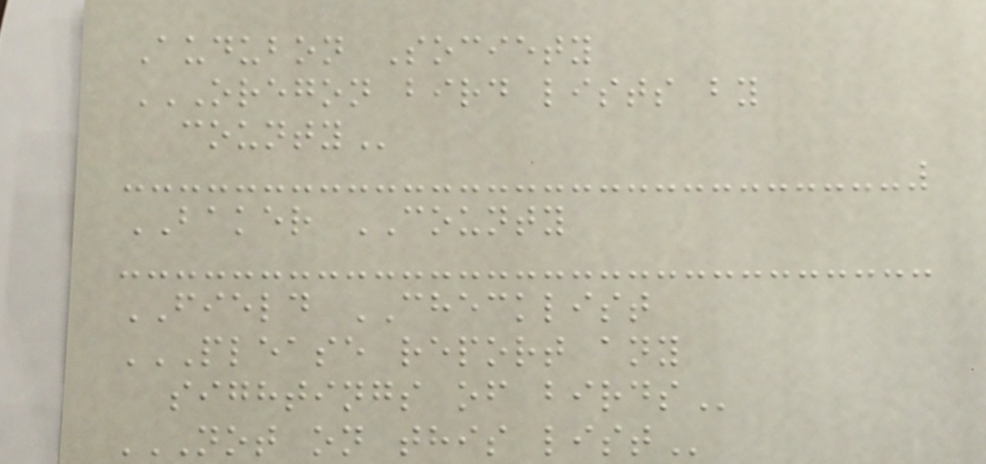Audubon Society
OREGON BIRD LISTS BY
COUNTY
BAKER COUNTY
FIELD CHECKLIST
PLEASE REPORT ANY
SIGHTINGS OF BIRDS
NOT ON THIS LIST
